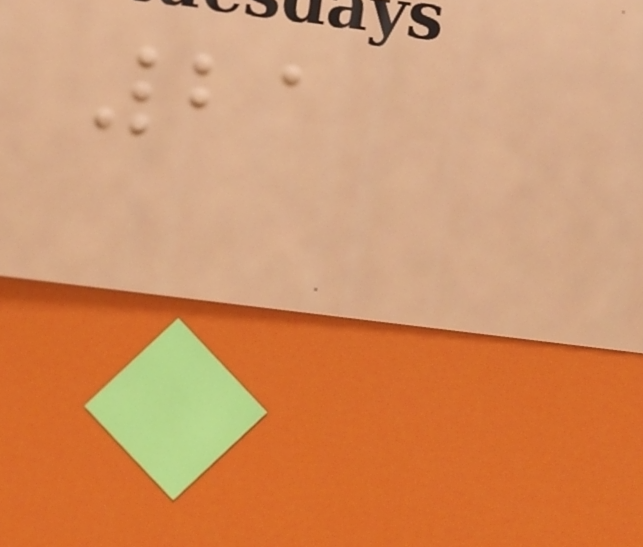21
